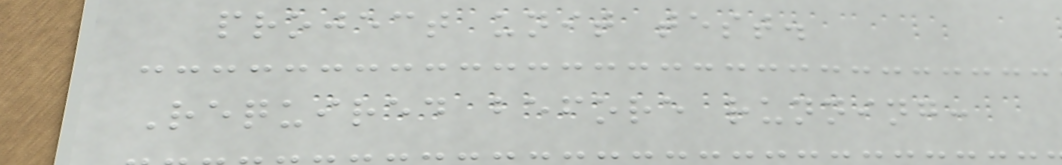project unit test.
Required before running:
